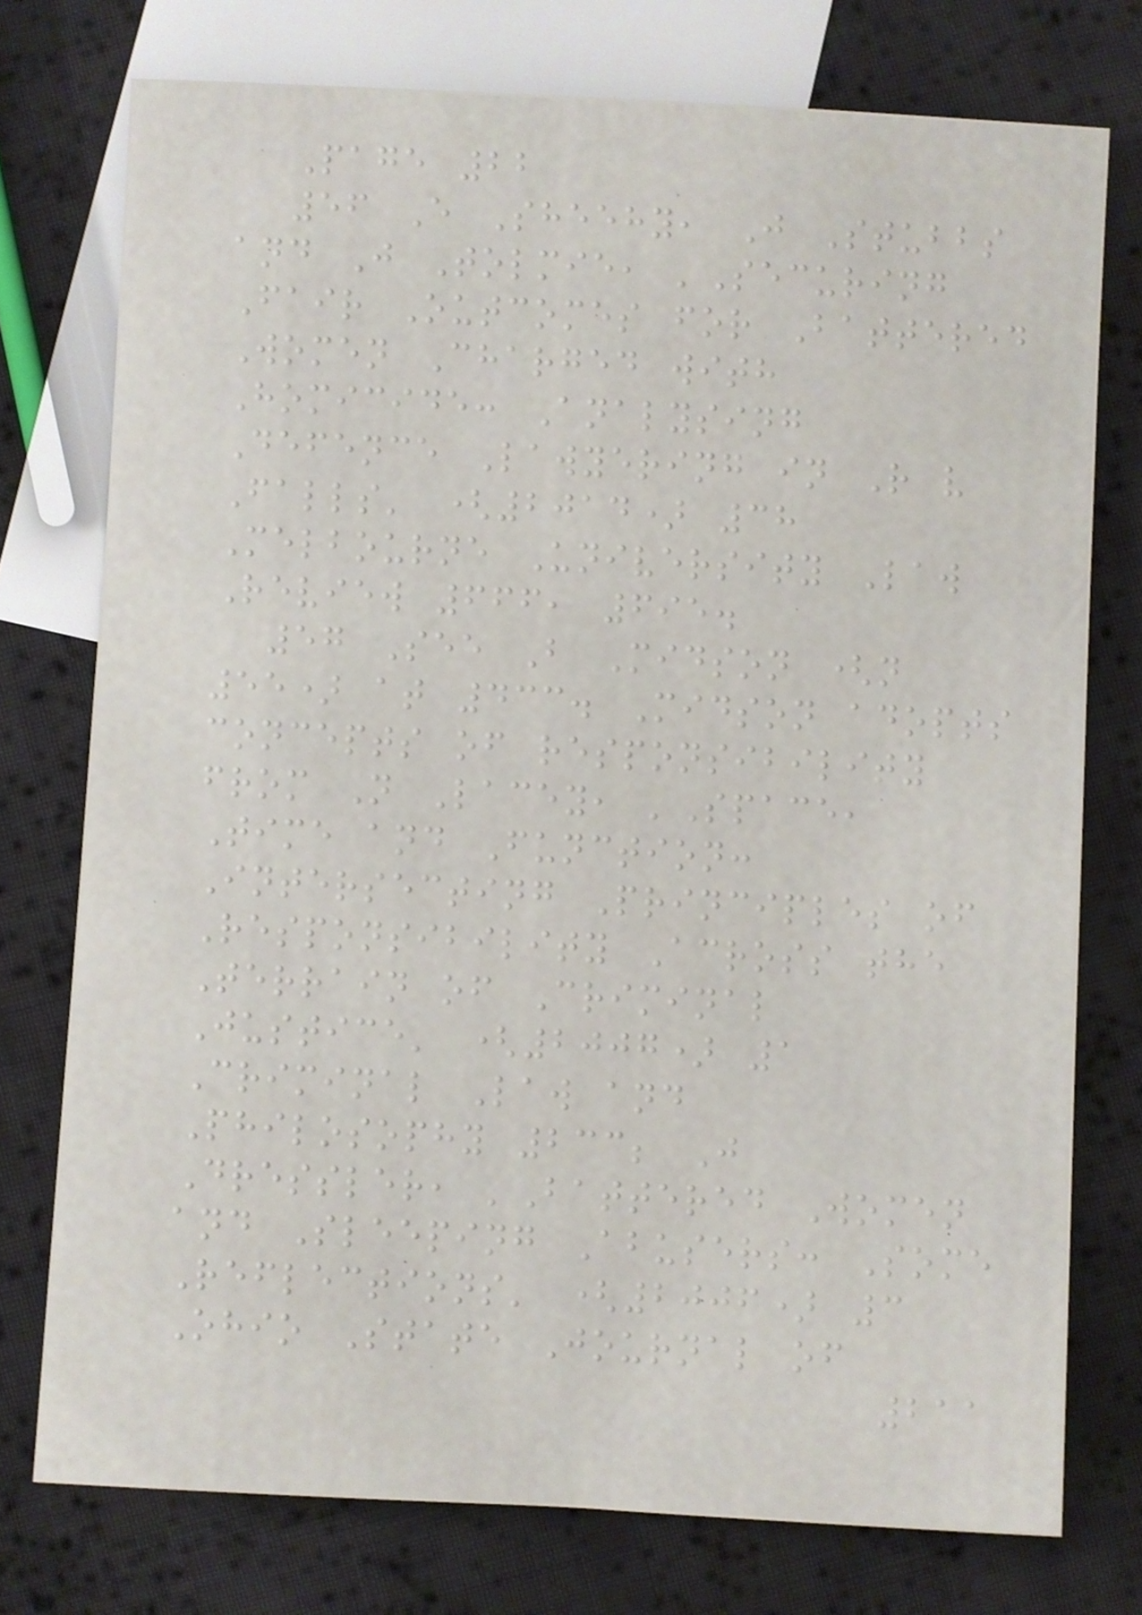Page 22
56 E Sheehy, J Stubbs
and J Tolmie, 'Securing
Fair Outcomes for Battered
Women Charged with
Homicide: Analysing
Defence Lawyering in R v
Falls' (2014) 38
Melbourne University Law
Review 666, 695.
57 See B Midson (n
55) at 433. Midson adopts
concepts of responsibility
from N Lacey, 'Space,
Time and Function:
Intersecting Principles of
Responsibility Across the
Terrain of Criminal
Justice' (2007) 1
Criminal Law and
Philosophy 233; J
Dressler, 'Battered Women
and Sleeping Abusers: Some
Reflections' (2006) 3
Ohio State Journal of
211
